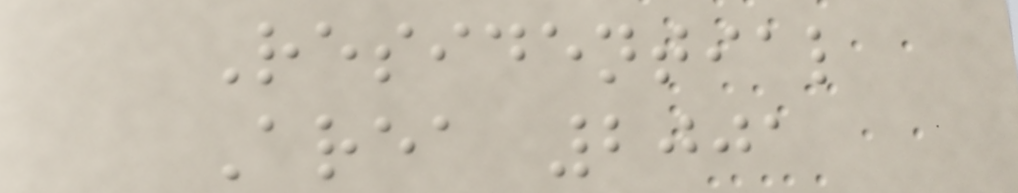Residential
Area 2001
